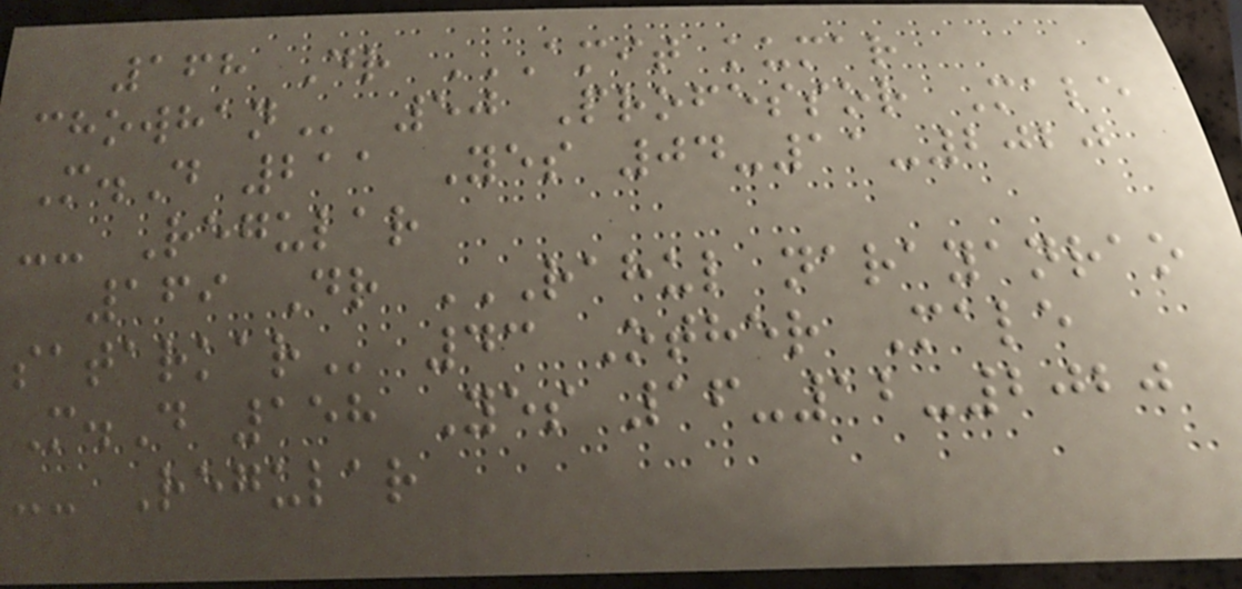168 Dr AMIT KUMAR
CHOWHAN 50 Professor Male
M.D 211 Yes 04-11-2020
-- Regular
169 Dr RAHUL NARAYANRAO
SATARKAR 43 Other Male
M.D 158 Yes 16-12-2020
-- Regular
